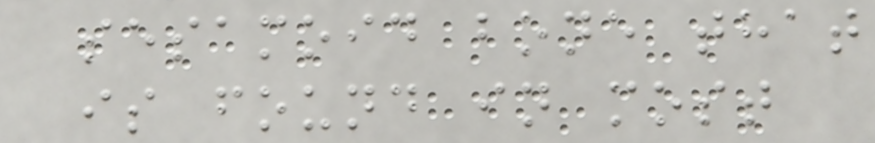sesamoid bone that
is found in most
